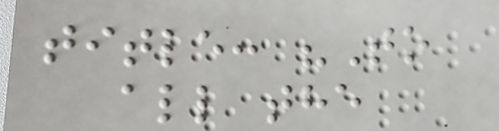title: "To
all the
